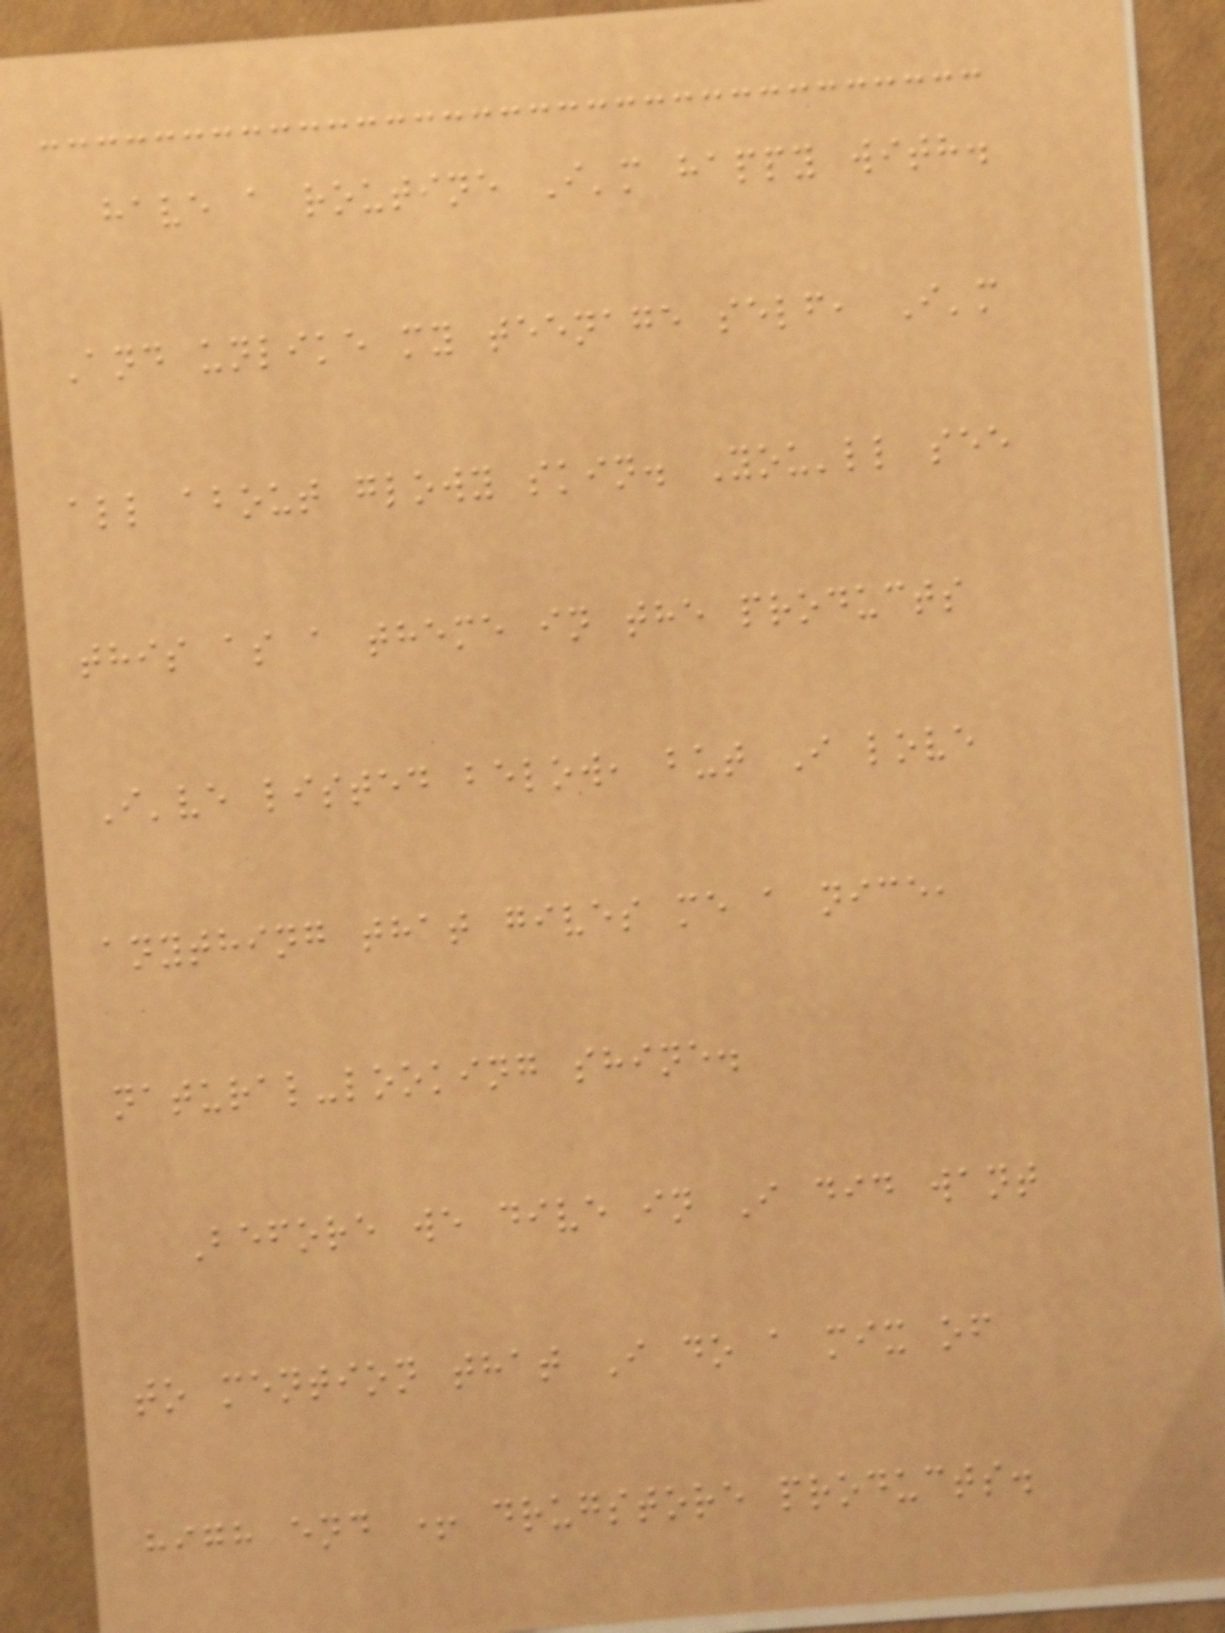have a routine I'm happy with.
And unlike my teenage self, I'm
all about glowy skin. You'll see
this as a theme in the products
I've listed below, but I love
anything that gives me a nice,
natural-looking shine.
Before we dive in I did want
to mention that I do a mix of
high end + drugstore products.
